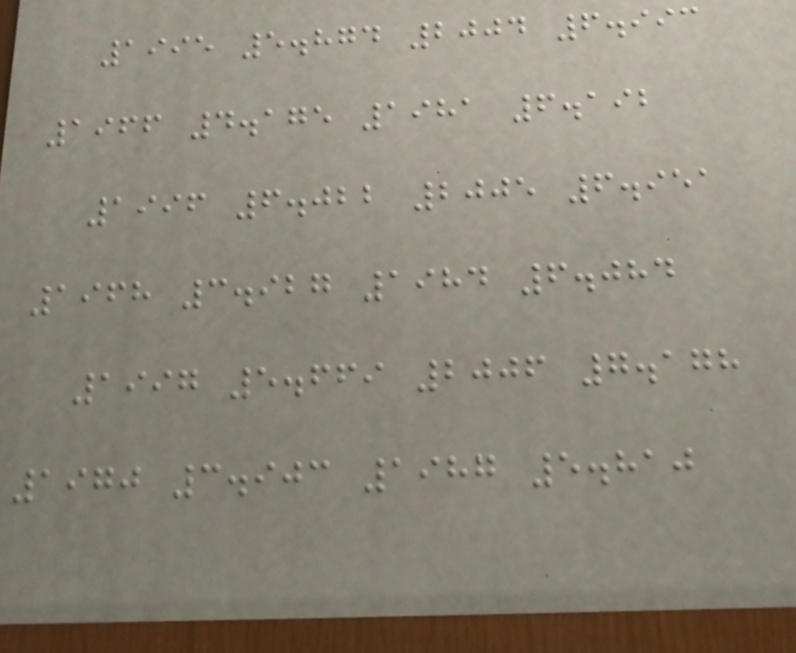1995 5.874 2004 6.993
1966 4.175 1981 6.192
1996 6.022 2005 6.951
1968 3.927 1984 6.084
1997 5.669 2006 7.178
1970 3.903 1987 5.810
